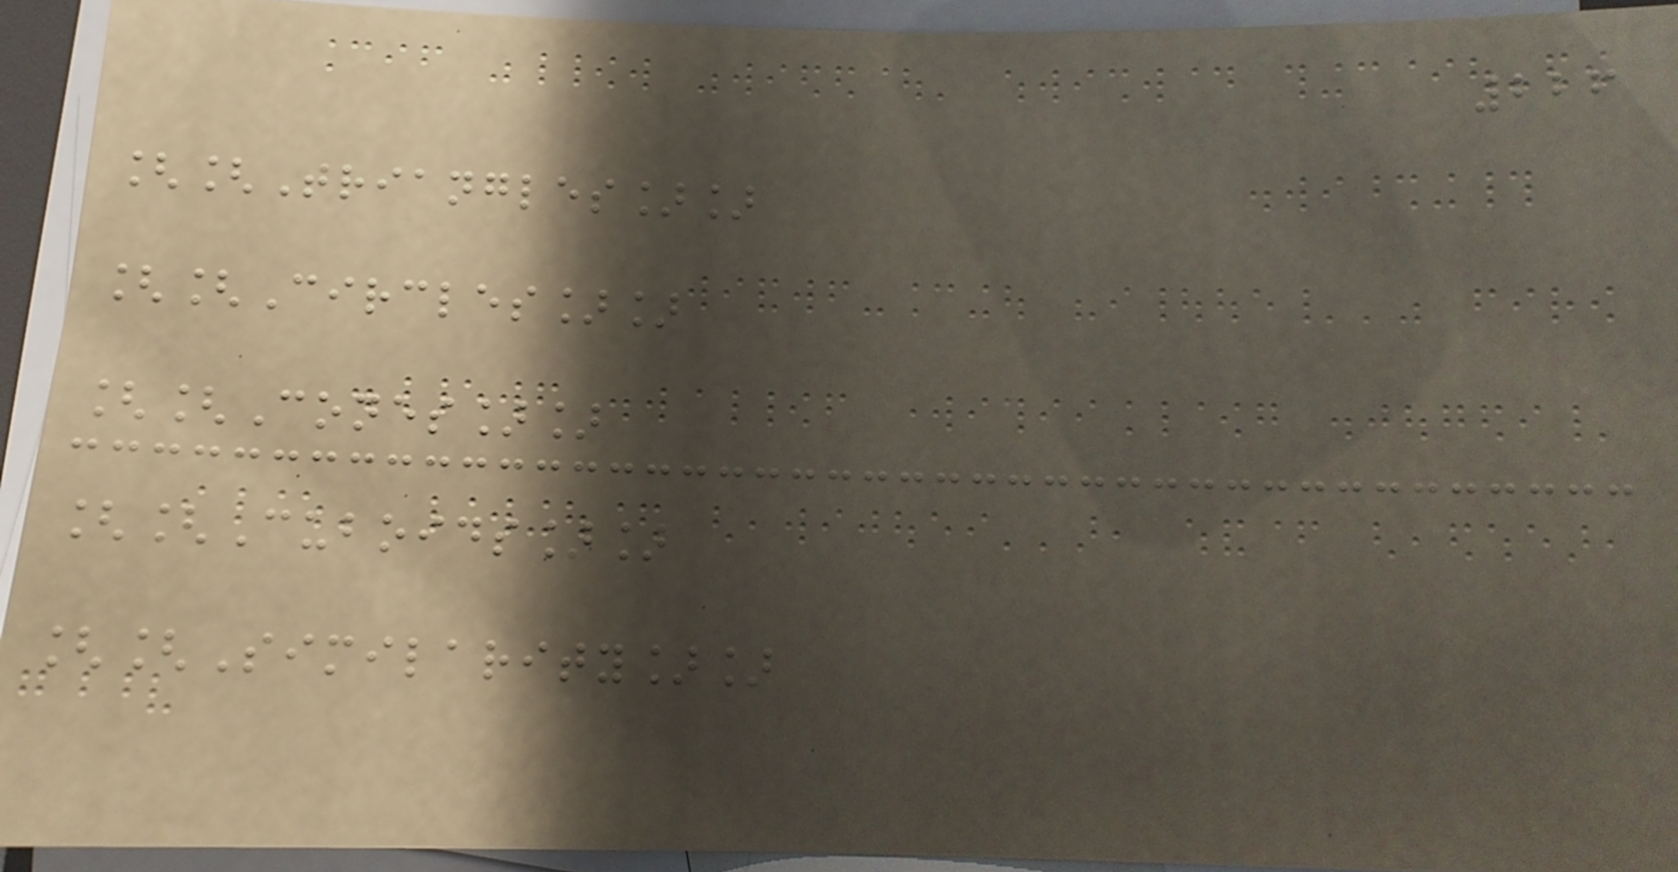226
[[Triangles]]
[[Circles]]
[[Cones]]
[[Cuboids]]
[[Similarity]]
